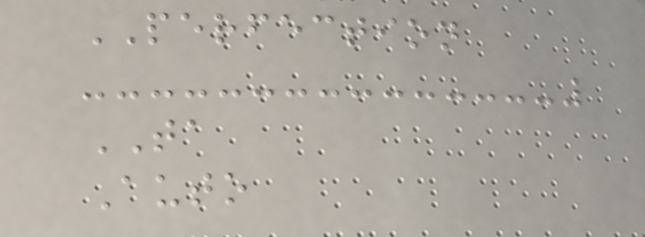PERFECTION
TA
Auto
